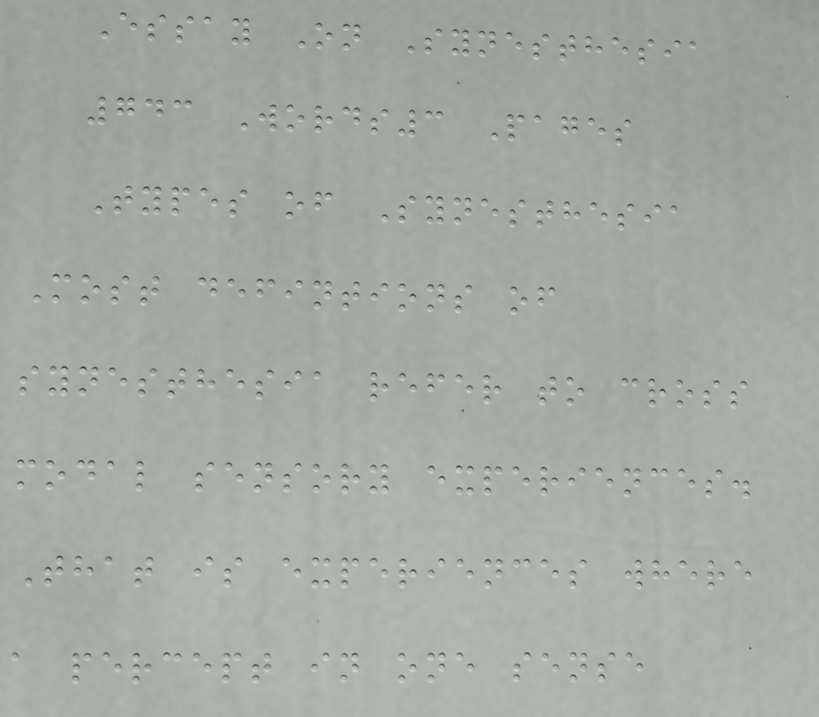Essay On Synesthesia
743 Words3 Pages
Types of Synesthesia
Most defintions of
synesthesia refer to cross
modal sensory experiences.
That is experiences where
a percept in one sense
